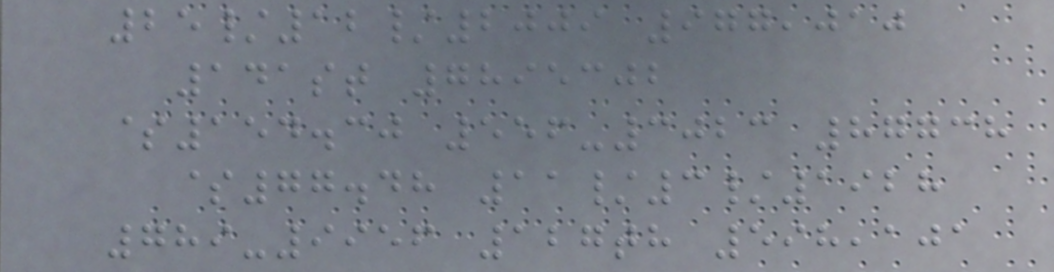25/12/2009 977,010
141st 7895302
$154.30 556-3023 87738
$77.48 11/3/1928
789-9956 127th 598,101
